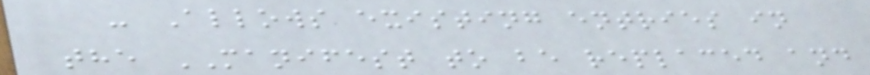- Allows existing entries in
the MANIFEST to be replaced and
